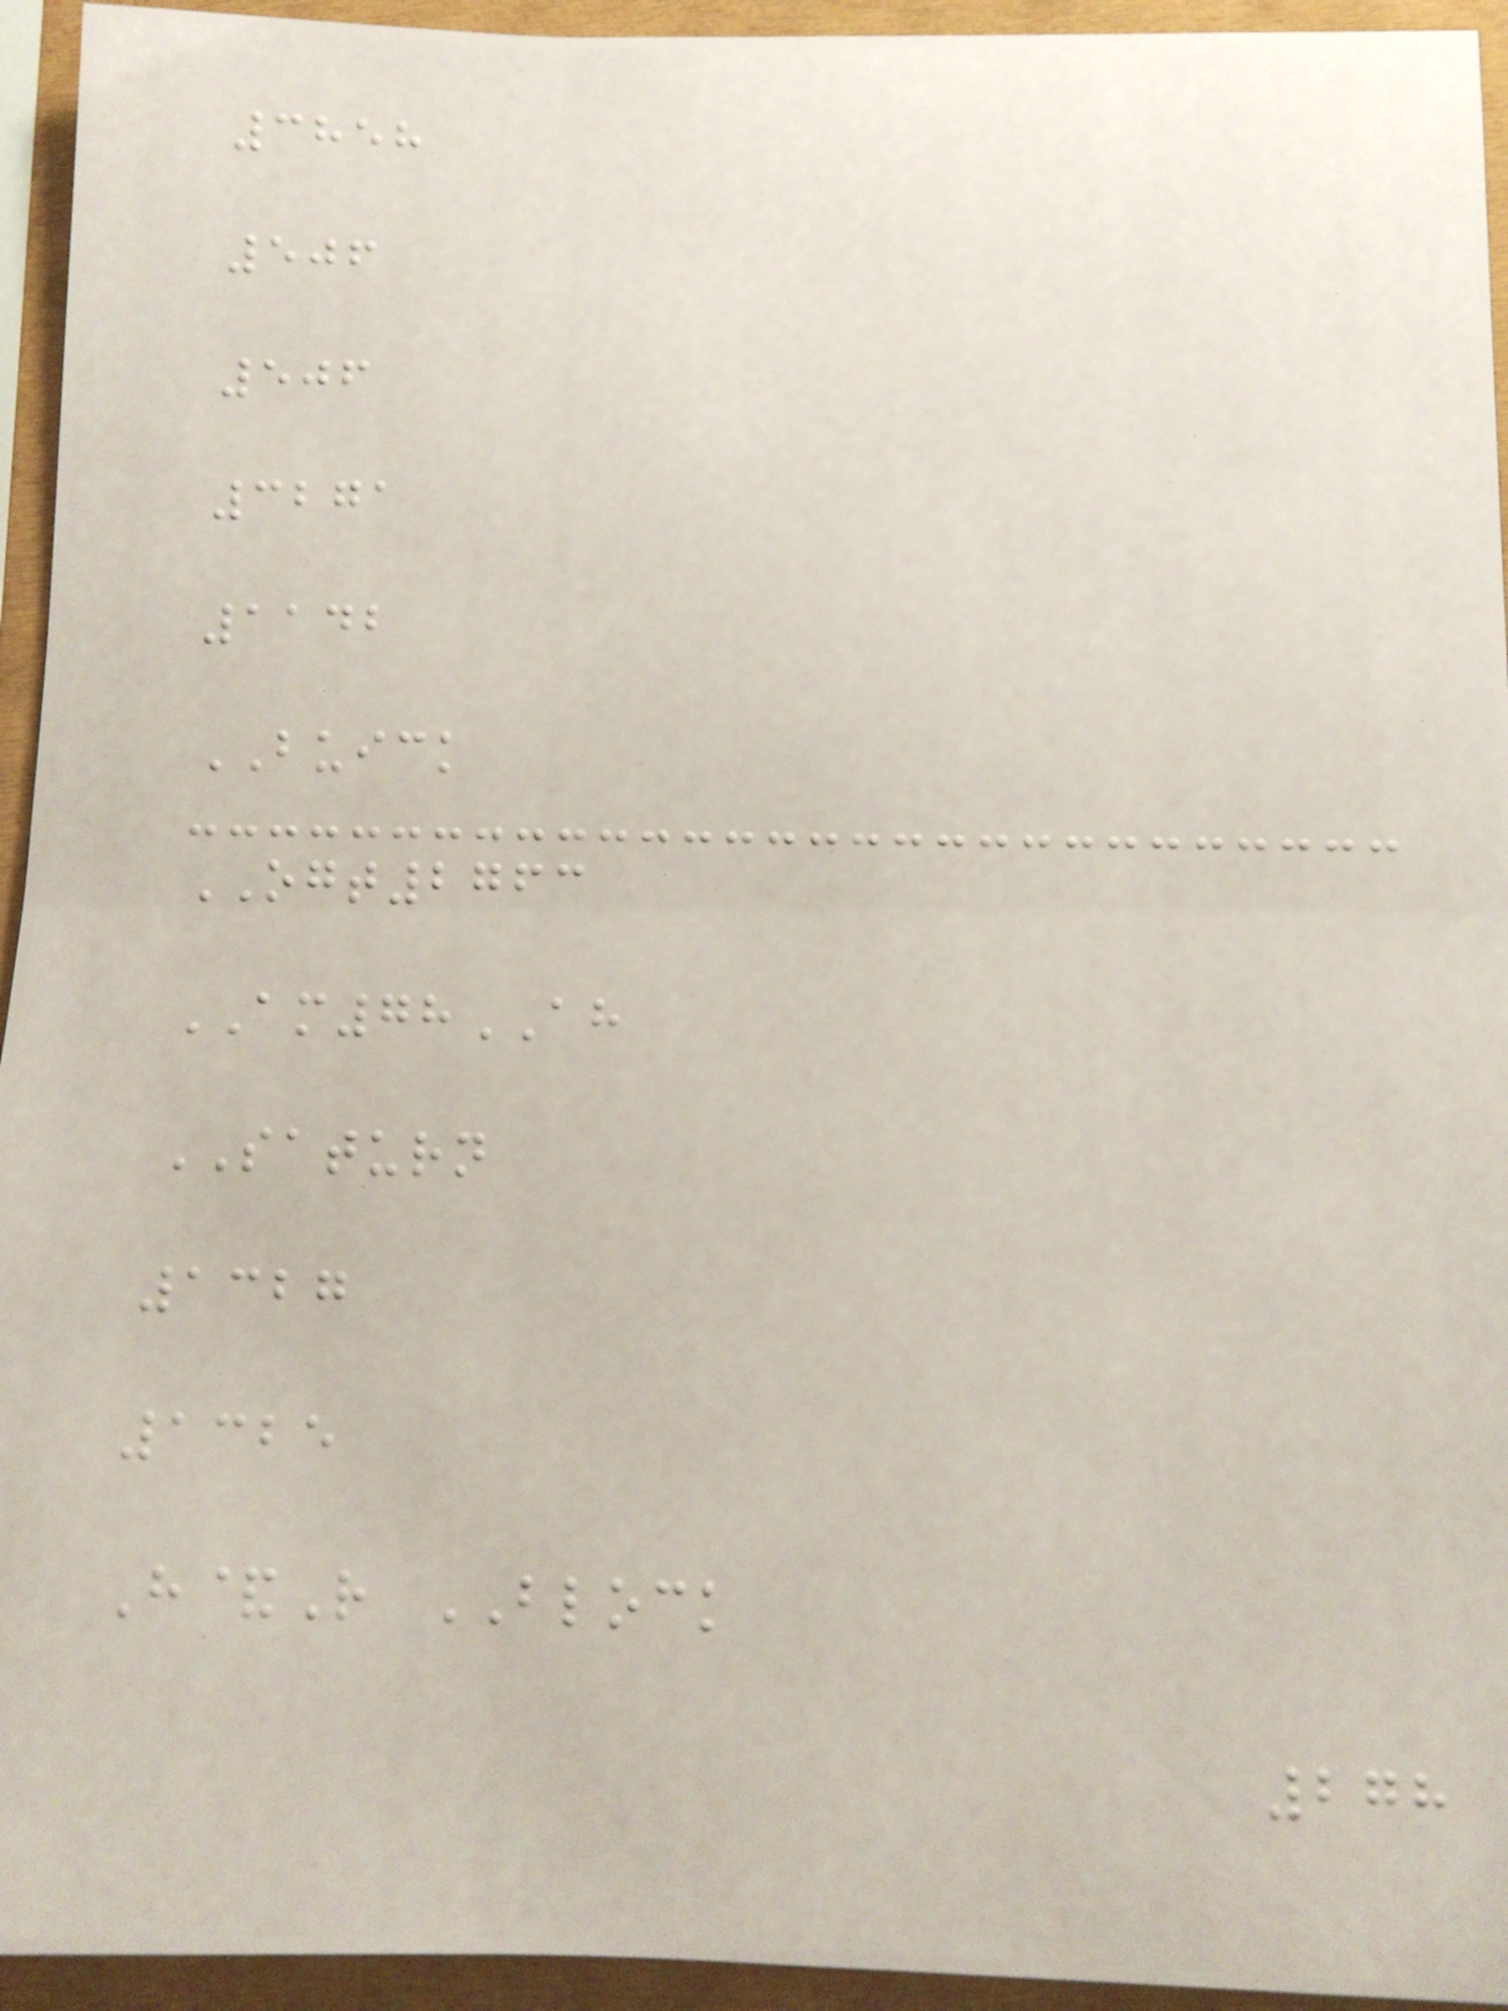3858
506
506
3271
1142
BUICK
OGT2763
AM78AH
SATURN
1327
1325
H&R BLOCK
278
